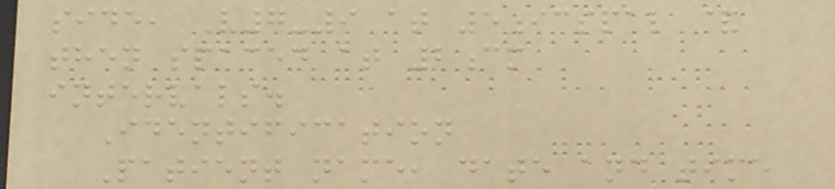side, V7-9 at 5icspal &
then spaced at 2cm
intervals.
Identification
Patient name, date and time
